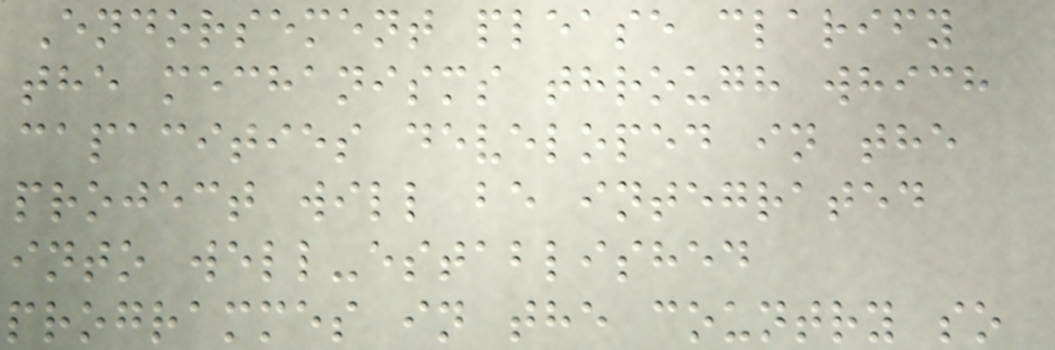Endorsement please clarify
the mechanisms through which
capacities developed in the
project will be integrated
into well-established
programmes in the country so
